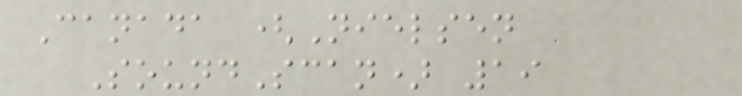Canada (Nielsen
SoundScan) 19
